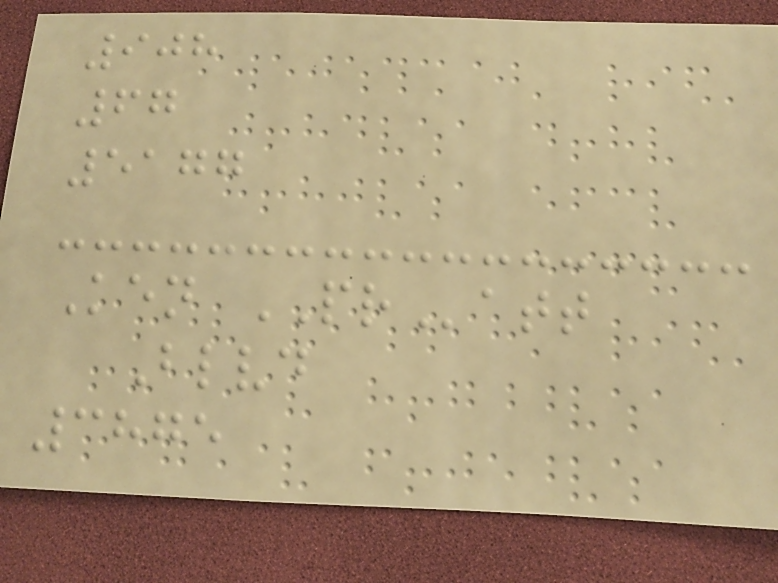908
67
5177
Ken PRatt
Blvd
3875
